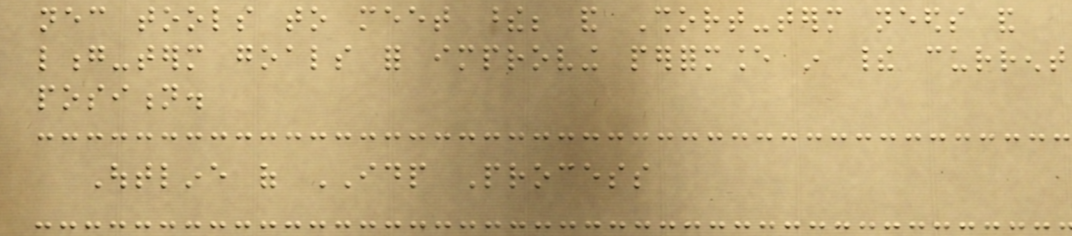necessary tools to meet these; and Short-term needs and
long-term goals for improving performance in their current
position.
Outline of IDP Process
